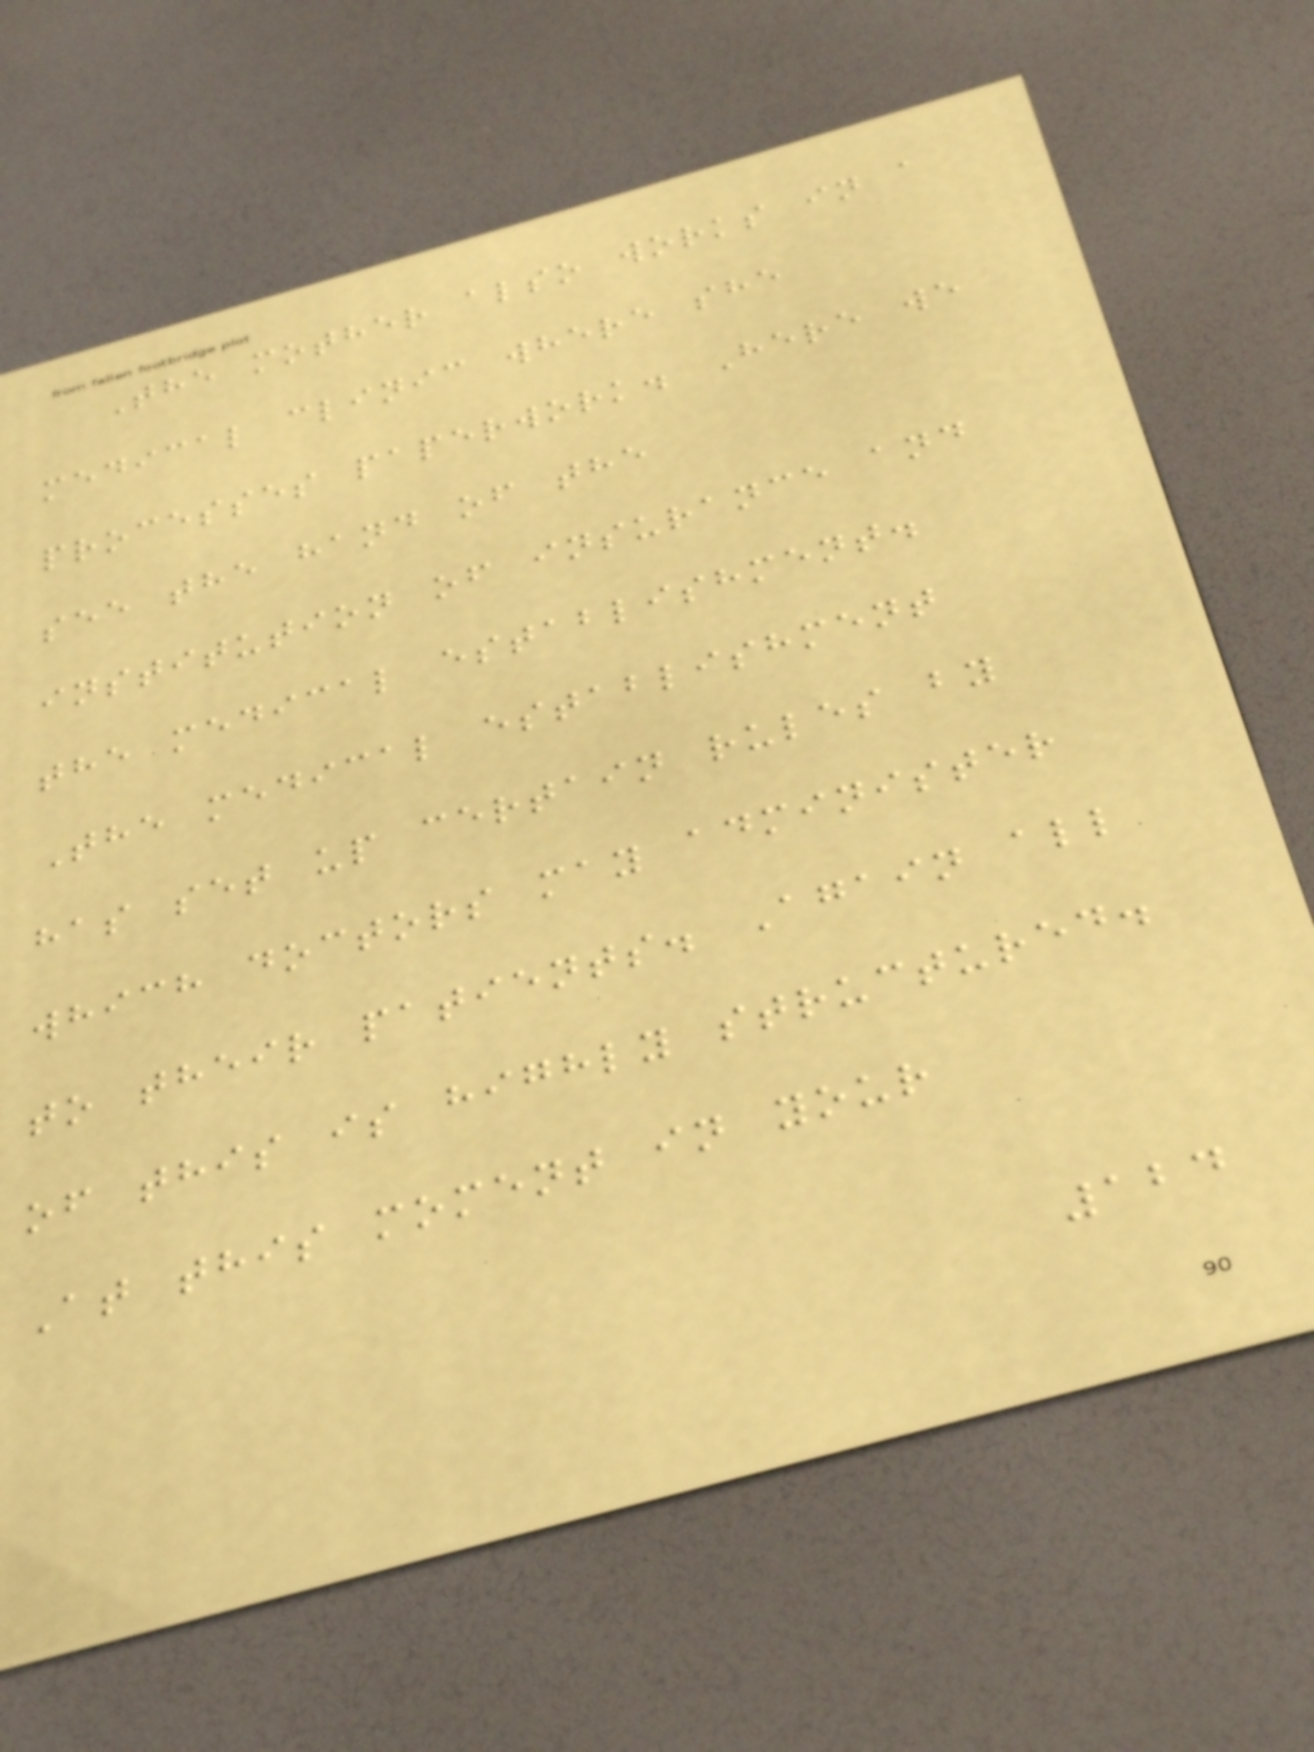The mother also works in a
medical clinic where she
processes paperwork. Here we
see the hand of the
institution of insurance and
the medical establishment.
The medical establishment
has set up certain rules by
which doctors may administer
to their patients. Again all
of this is highly structured.
At this moment in your
124
